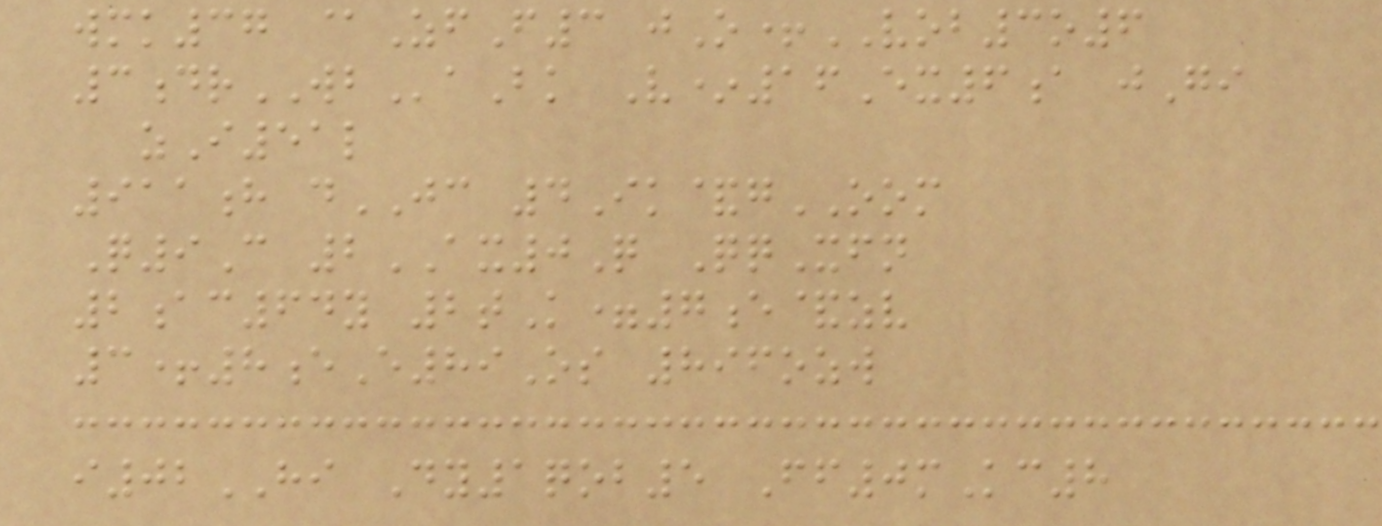wmk37 @ZfF3 jO+VOB3o6
3drWBaBk V*16Ex6a jGi
zI51l
911h dJC 4Ik&gOOM
Q9C 2AX0Q QqXfn
2ac64y 2tK=7e&zv
3+8eE89Os 896ozw
i02HI Dy1qob5 Ff0mKc8
